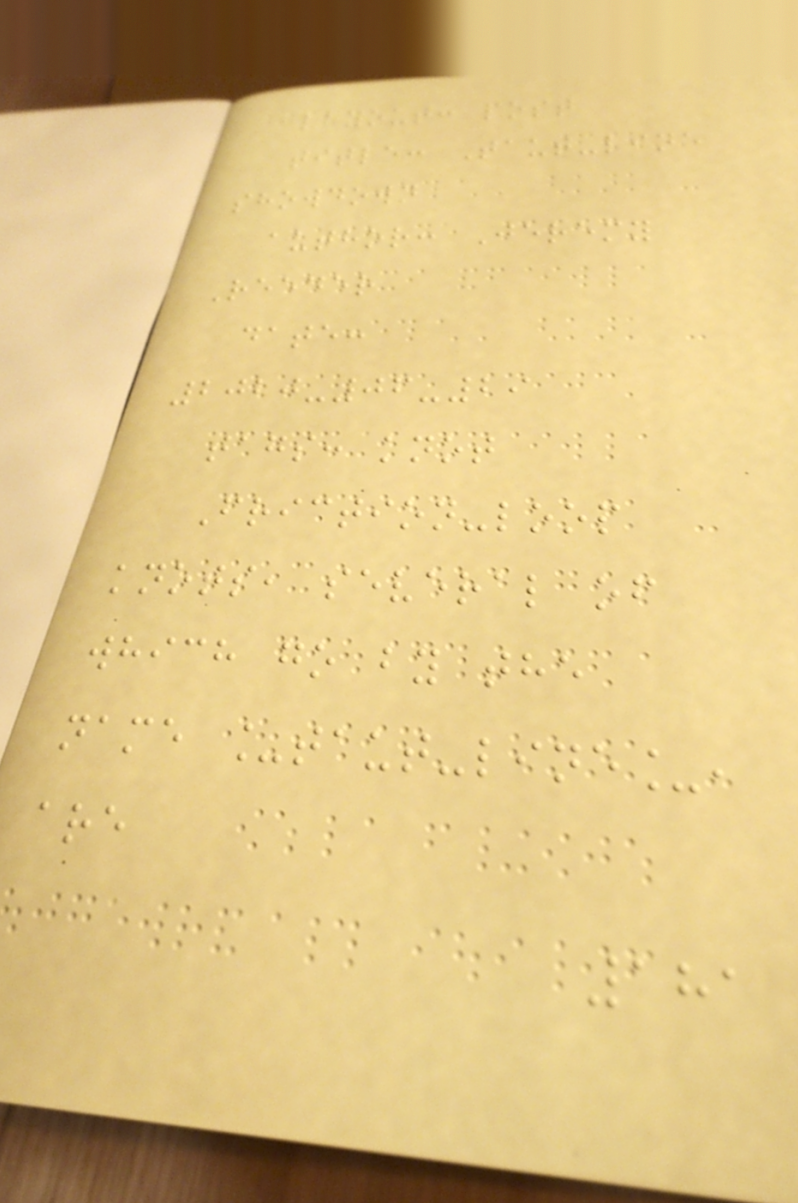layout: post
title: Taut-line
showdown
author: Jeremy
Reeder
date:
2020-06-29
tags: knot
Friction-loop
knots, several of
which go by the
name _taut-line_,
are
181
